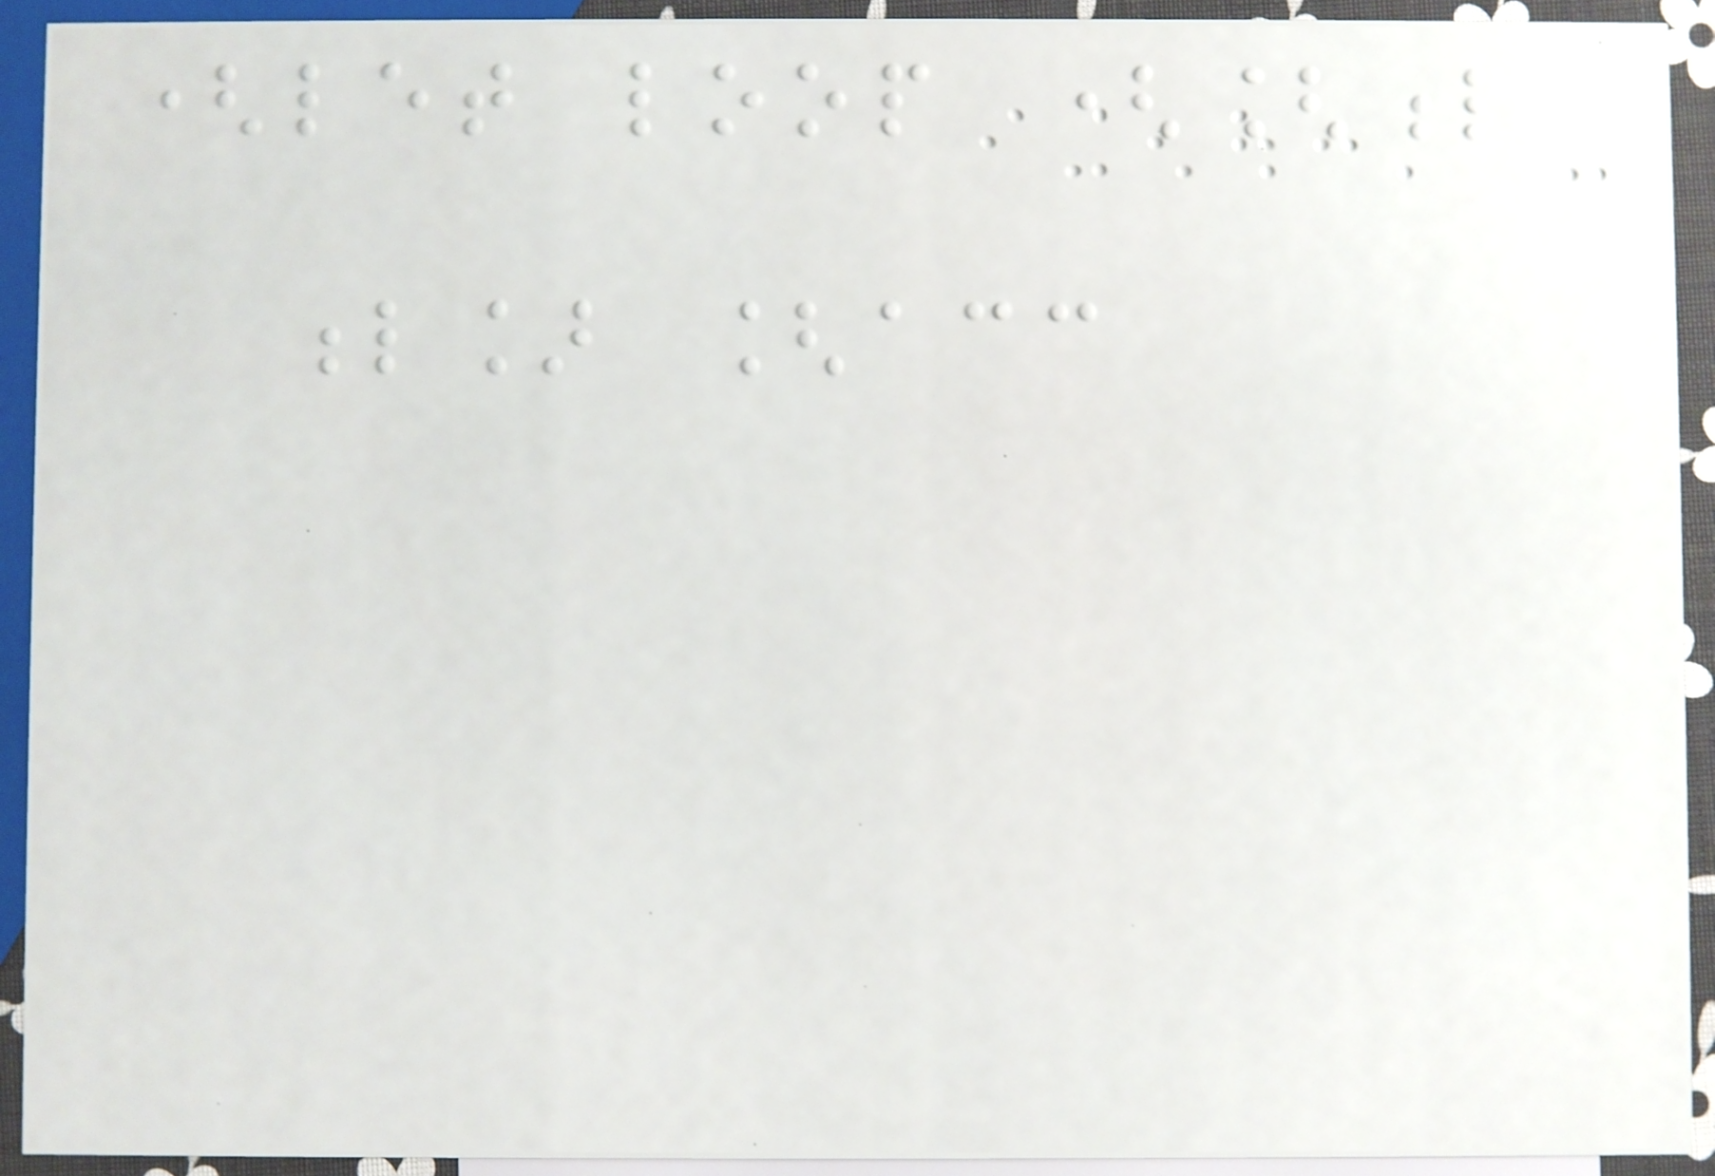(let loop ([l
l] [acc
